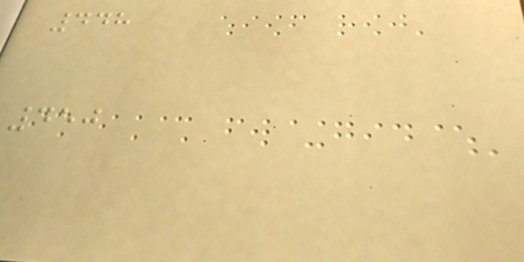448
450
